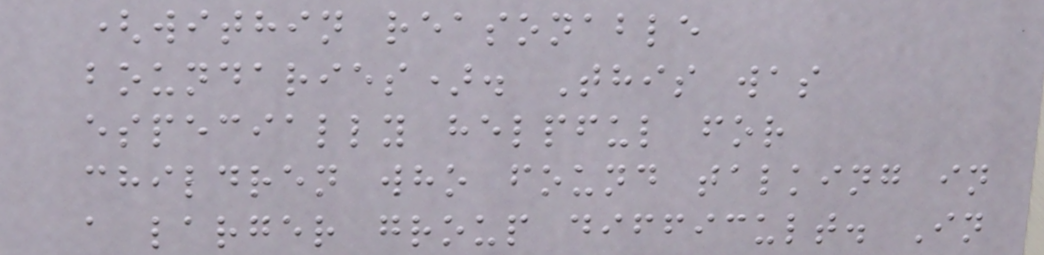(within reasonable
boundaries). This was
especially helpful for
children who found talking in
a larger group difficult. In
